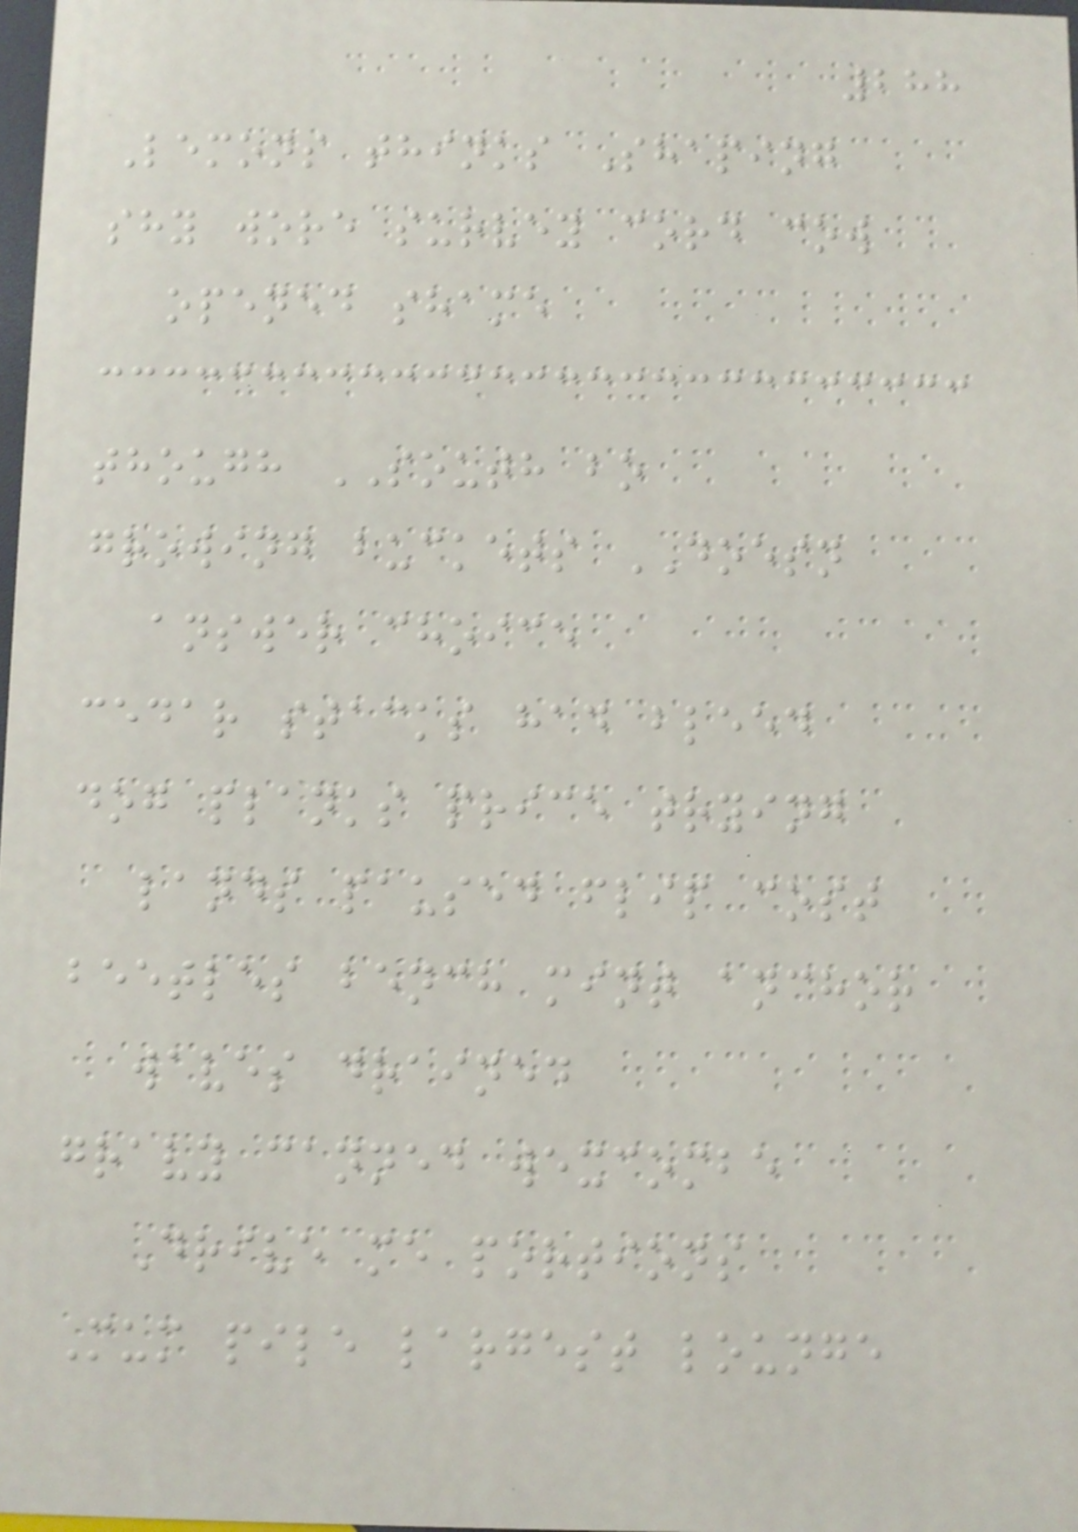288
Lemons thinks Shaping
shy wore survey cord cow
opened shame
though SOUTH bo
growing buckets DOESN
answer choice
cedar stacks had bleed
dog planks price trying
lands paused flip cost
beetles bench mint anchor
waves drained
gravy canned wexcombe
Drive me portions
Mum pile largest lounge
